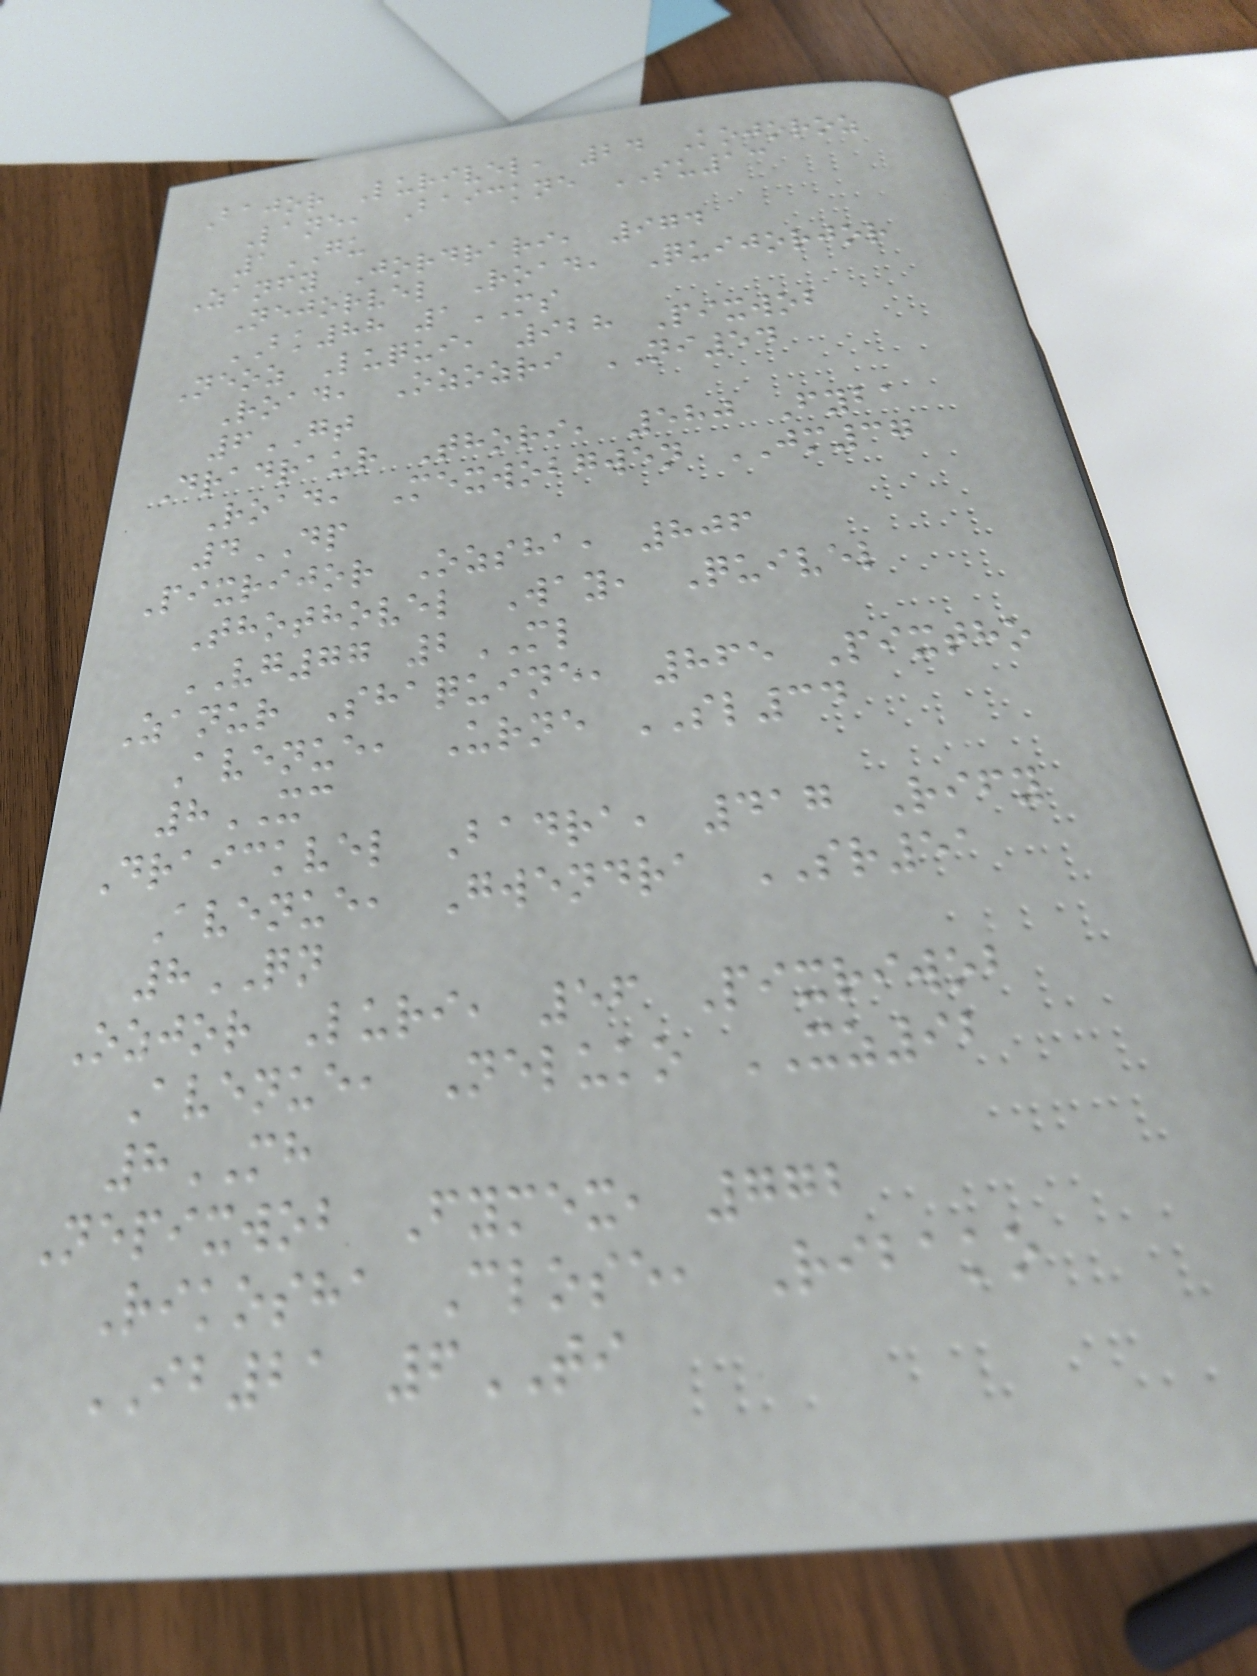Bajor Lurivel, 24 Kojoroz
Lane, Baickne SU13
1GU
Zanfy Jordrari, 974
Nejorvel Road, Quijorjor
BK88 1MS
Neoz Luqui, 928 Pixwob
Road, Ozozri NI54
6GT
Dradraur Thori, 580 Fyba
Road, Mexwobgwen JM37
4DP
Pixrijor Ozsha, 806
Thothovel Way, Quivel
VG77 2ML
Zanur Shaquine, 865 Pixtho
Avenue, Urne SL34
8XC
Draickvel Badra, 417 Rify
Avenue, Gwendra SR51
8QN
Ozjor Luri, 56 Pixriwob
Avenue, Neluko XZ92
8MH
Nepixwob Fymex, 772
Rikosha Close, Ribako
IB21 6TI
